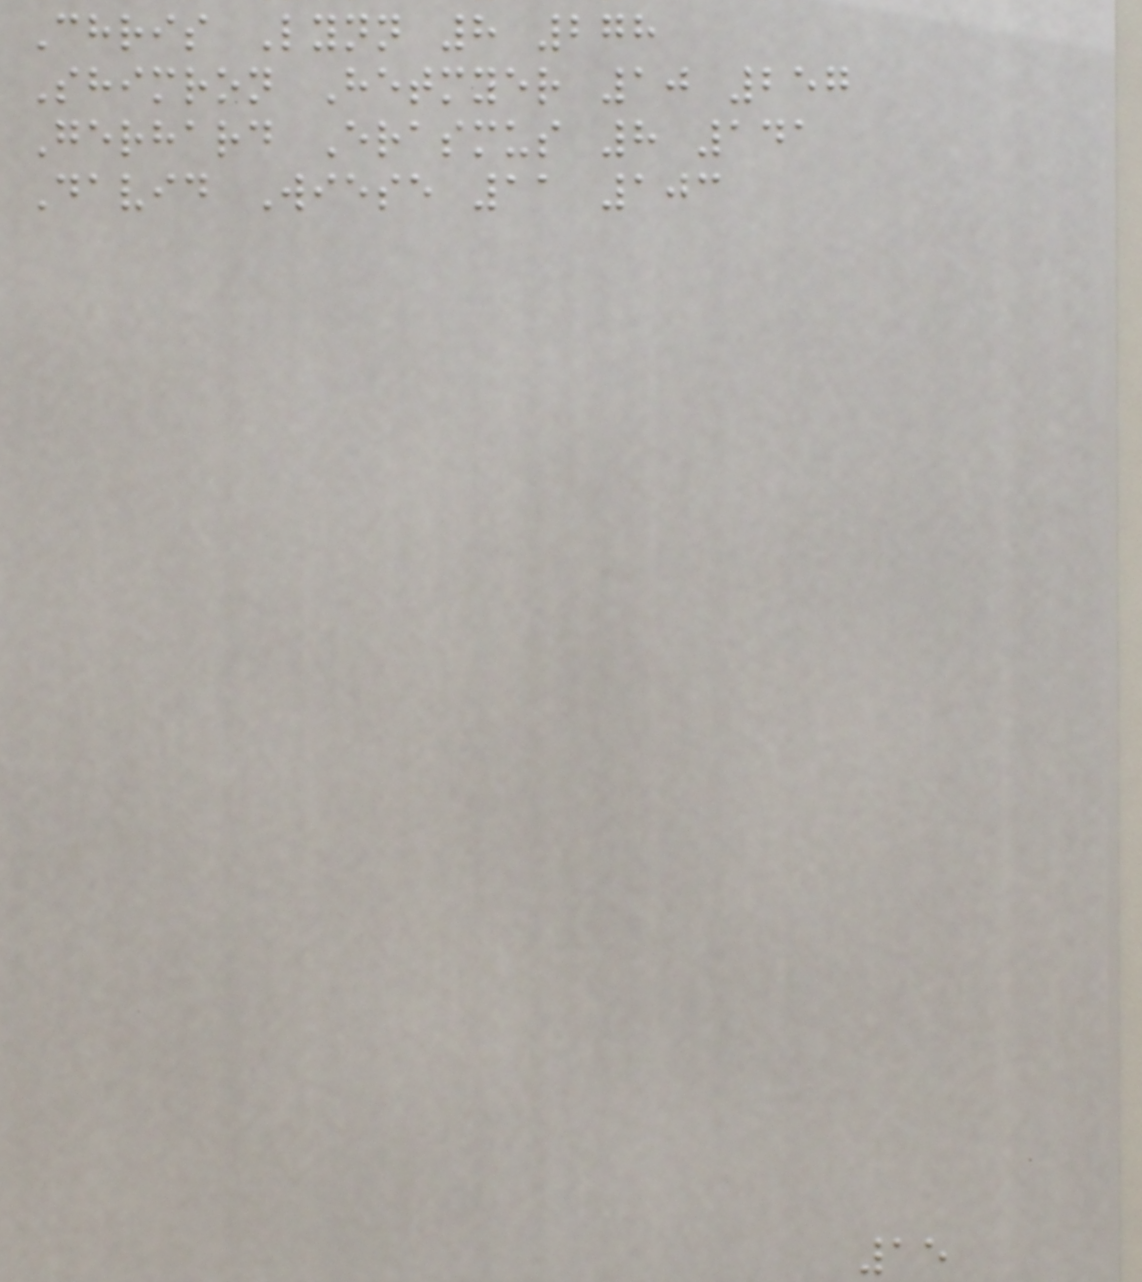Chris Lynn 8 278
Shimron Hetmyer 10 257
Gerhard Erasmus 8 141
David Wiese 11 103
15
